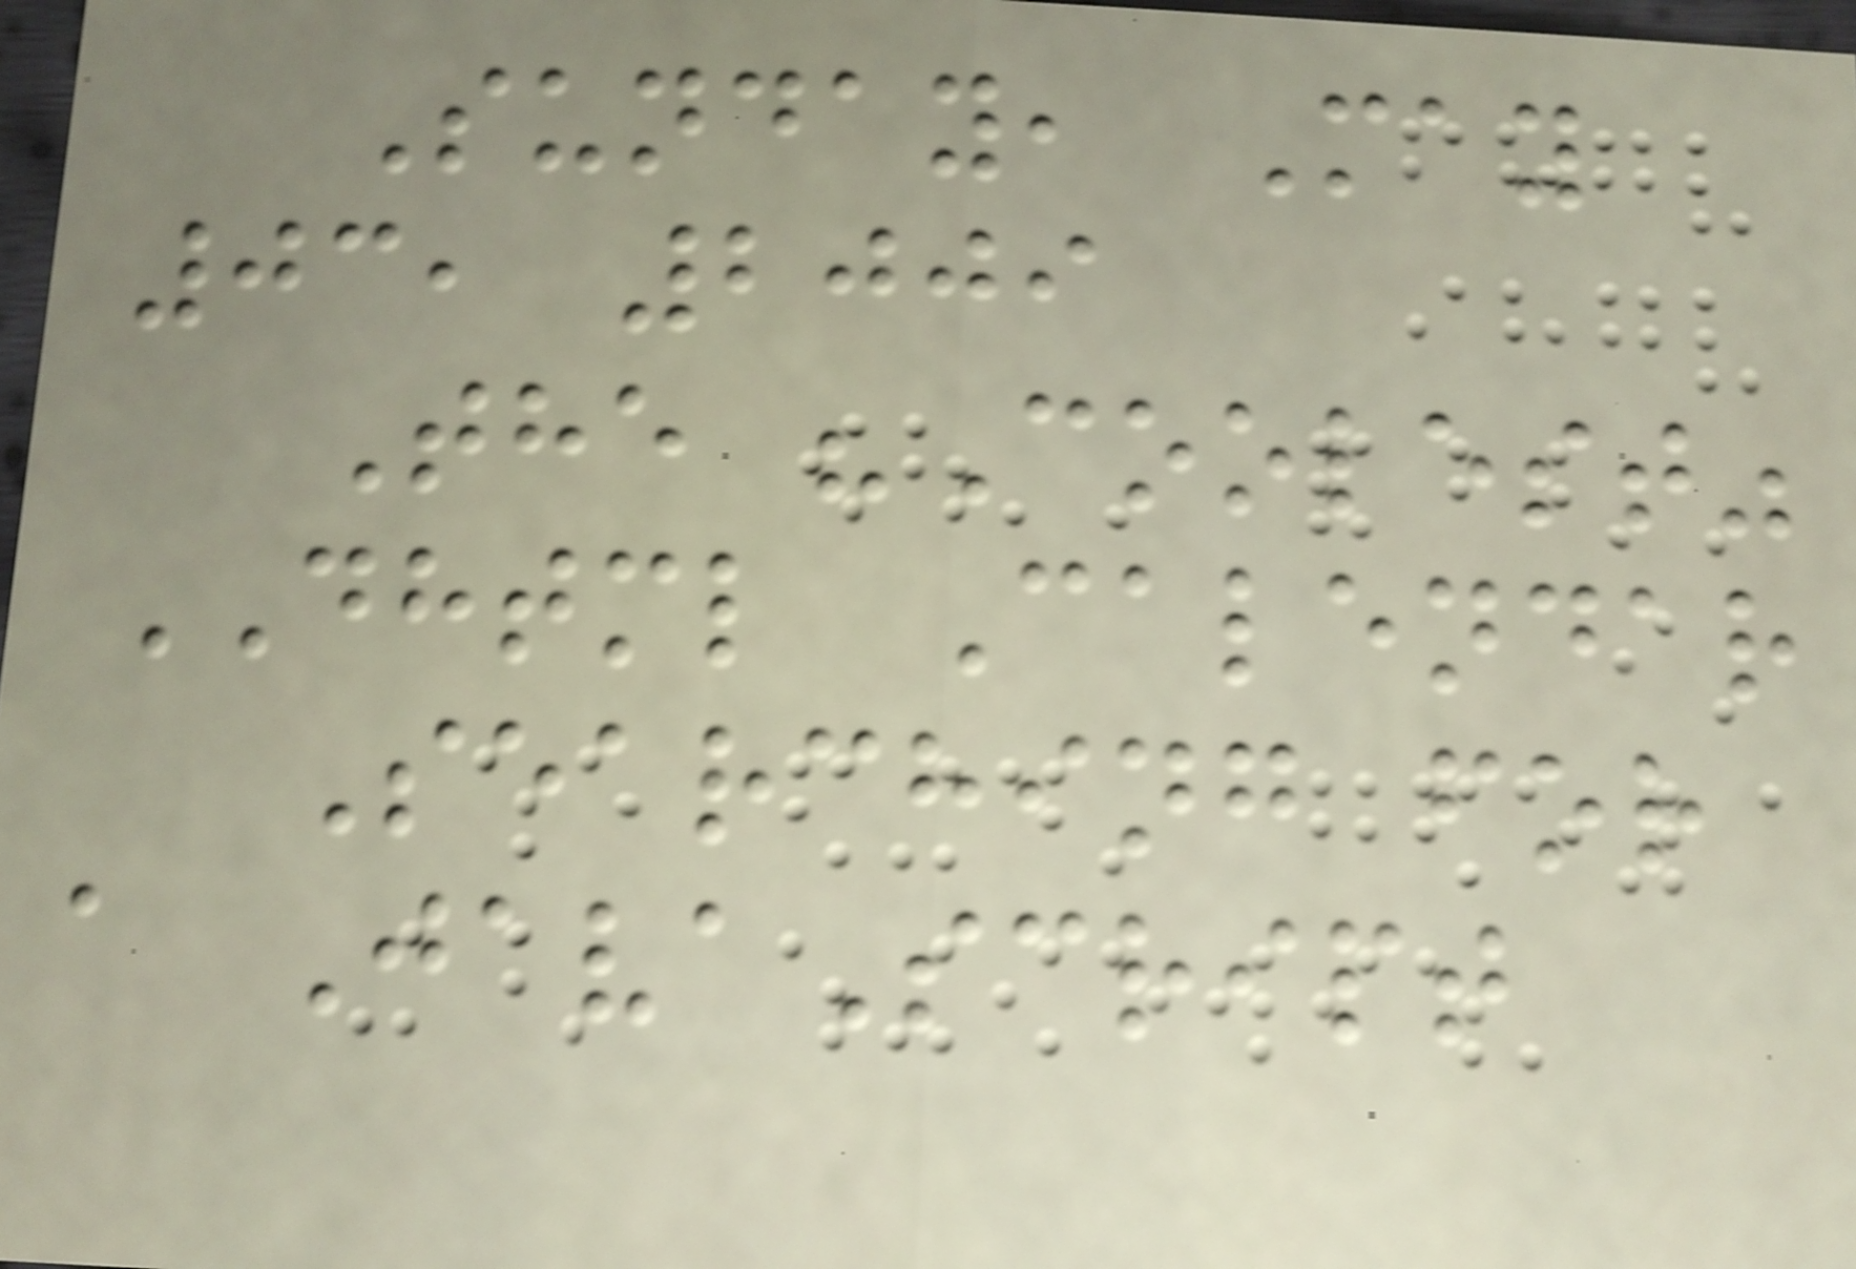Sunday, May
03, 2009
The "Coolest"
DHTML Calendar
Searching for
a JavaScript
